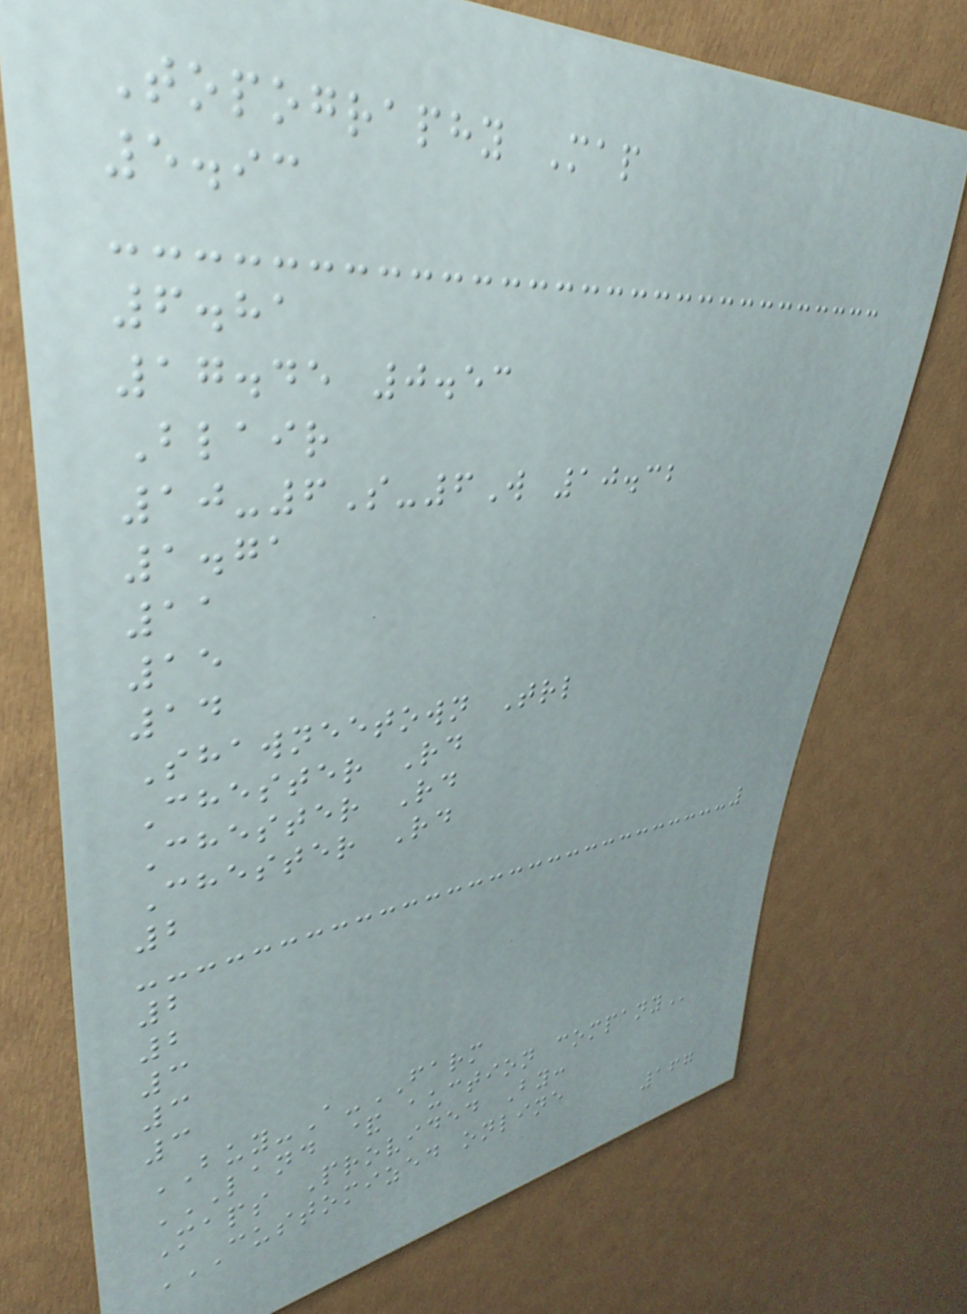Topography Map
5.93
6.81
17.45 0.53
Blair
10-6S-6W 10.32
1.71
11
15
14
Shawneetown Trl
Chester Rd
Chester Rd
Chester Rd
2
2
2
3
3
3
BUY-A-FARM
LAND & AUCTION COMPANY
Maps Provided By:
CUSTOMIZED ONLINE
167
